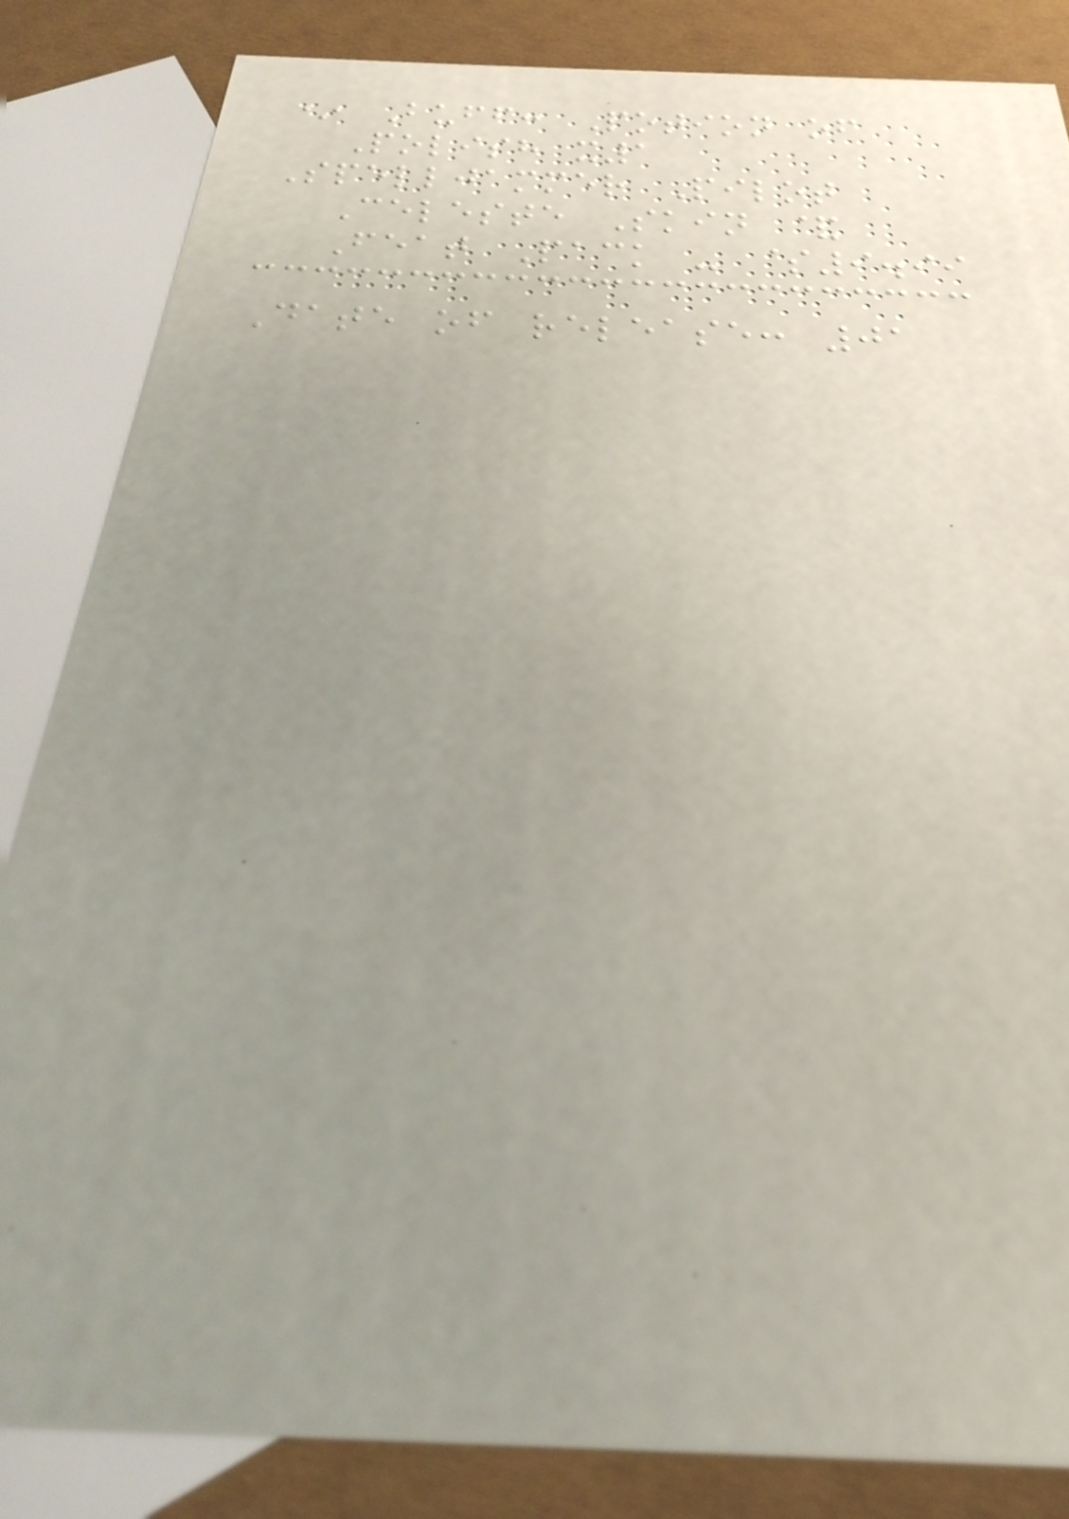* Buff: Potion of
Polish x1
Spelljammer Pilot
Celeste Skin &
Feat Pack - $9.99
Date of release: 01
